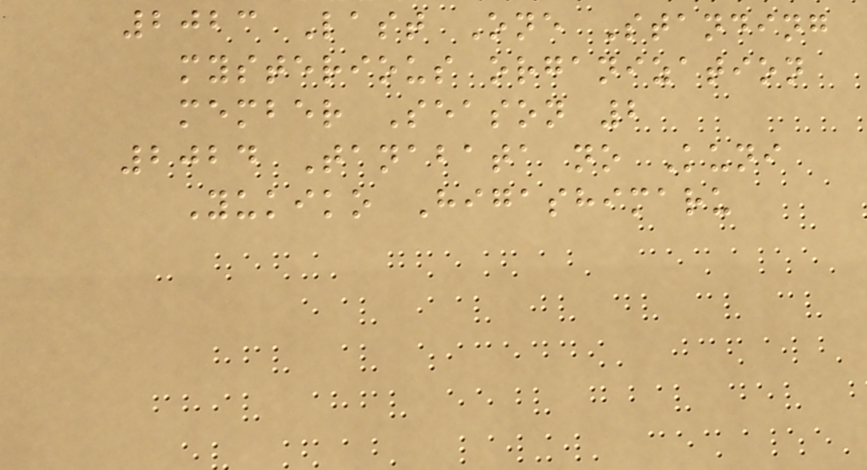2023 Last One Standing
mysterious organization
member Season 2
2024 Tanabata no Kuni
Yukiko Higashimaru
